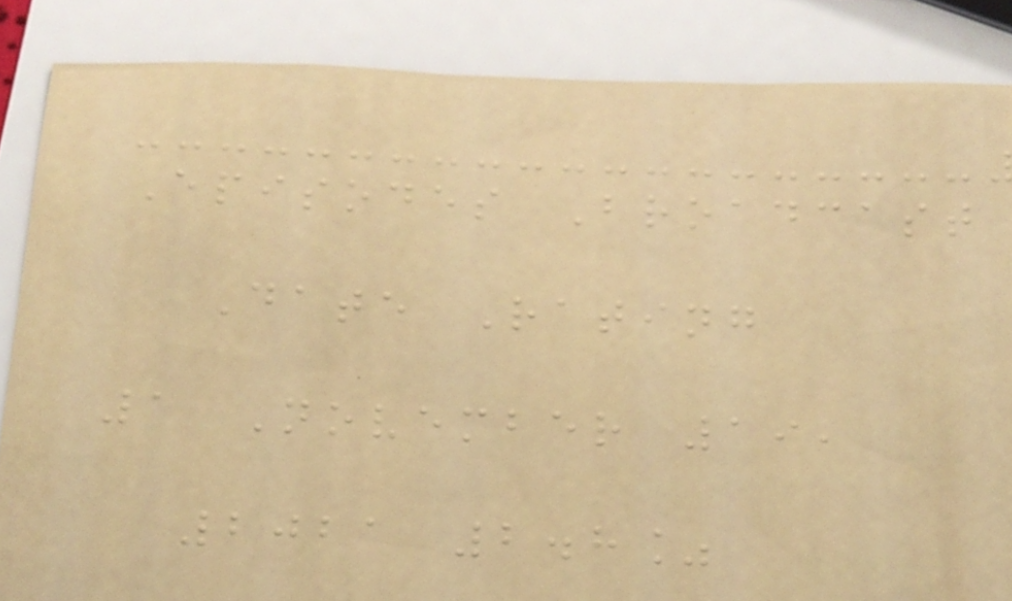Episodes Broadcast
Date Rating
1 November 19,
2021 2.8%
